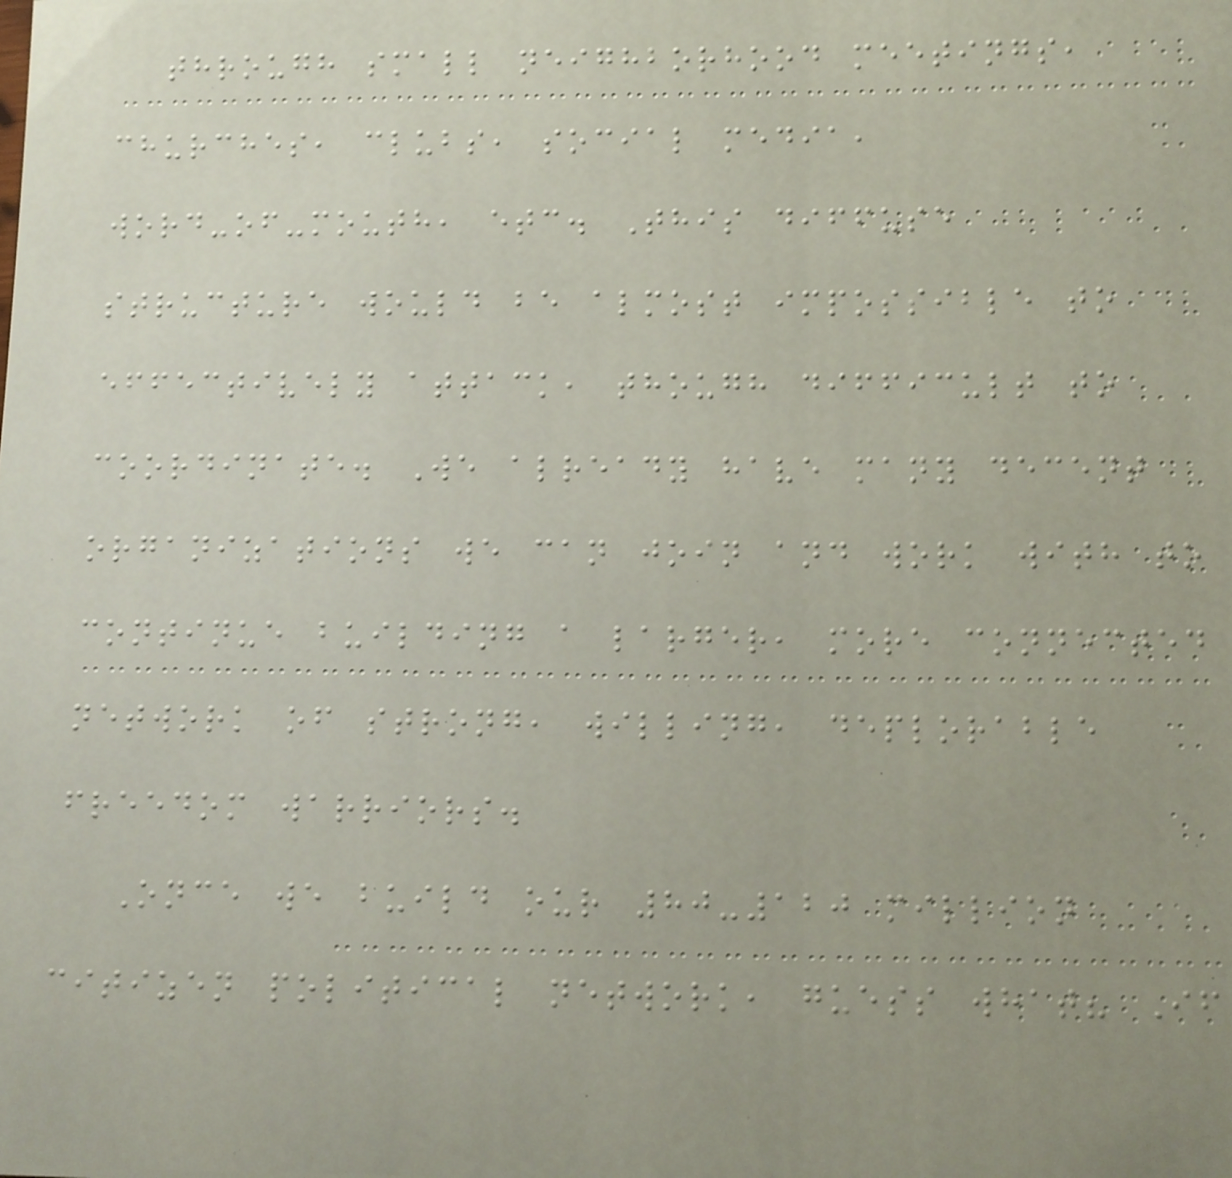through small neighborhood meetings,
churches, clubs, social media,
word-of-mouth, etc. This diffuse
structure would be almost impossible to
effectively attack, though difficult to
coordinate. We already have many decent
organizations we can join and work with to
continue building a larger, more connected
network of strong, willing, deplorable
freedom warriors.
Once we build our 80-120 million
citizen political network, guess what? If
